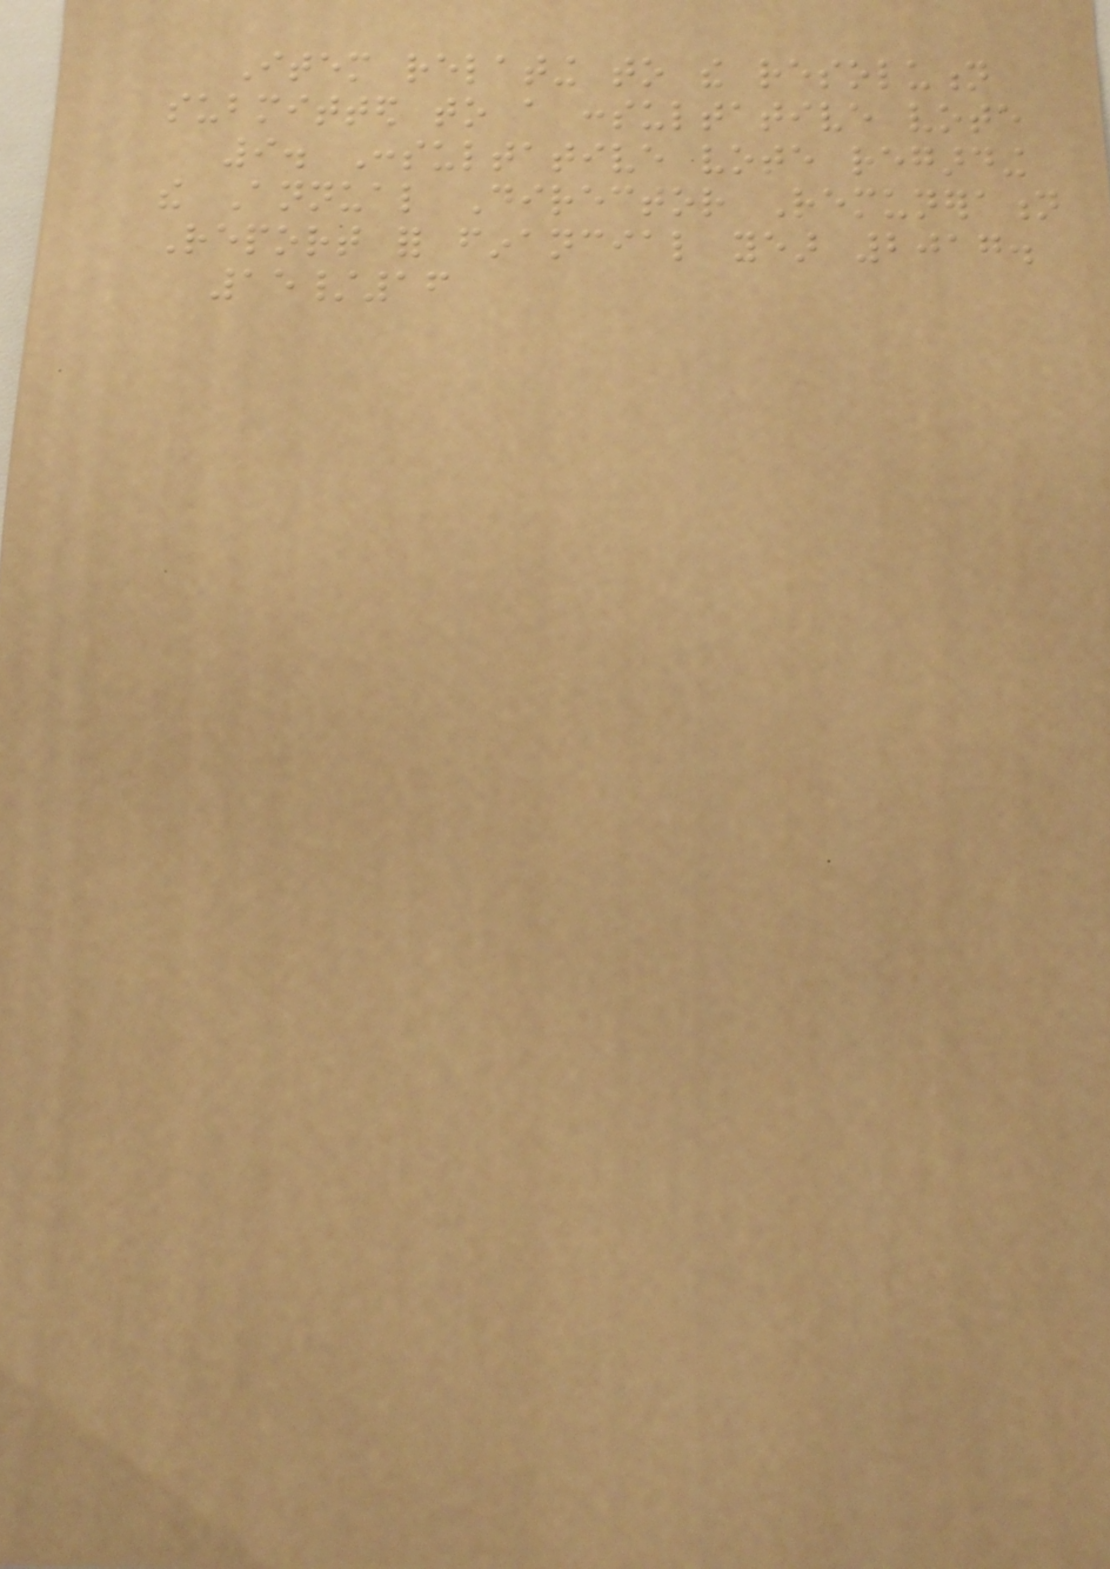Item relating to the resolution
submitted to a consultative vote
9. Consultative vote regarding
the Annual Director Remuneration
Report for financial year 2017.
15/16
